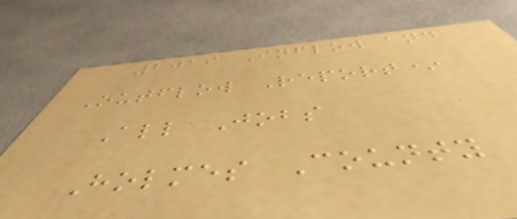2019 Inflow and
Outflow Report*
All Jobs
Holmes County
